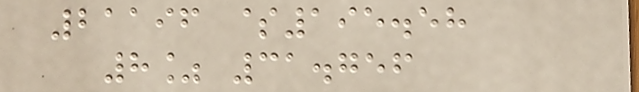21196 $195.58
8% 31.756
